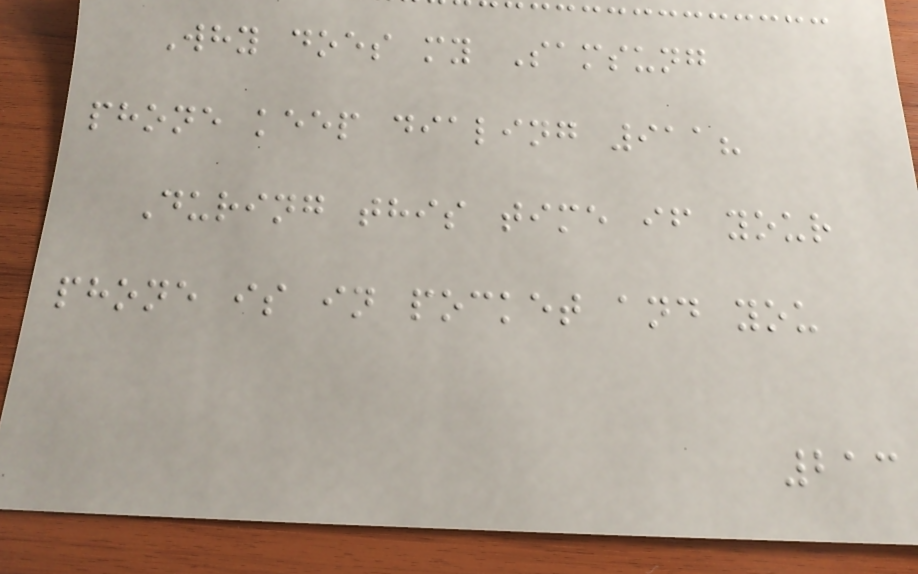Why does my Samsung
phone keep dialing 911?
During this time if your
phone is in pocket and you
213
